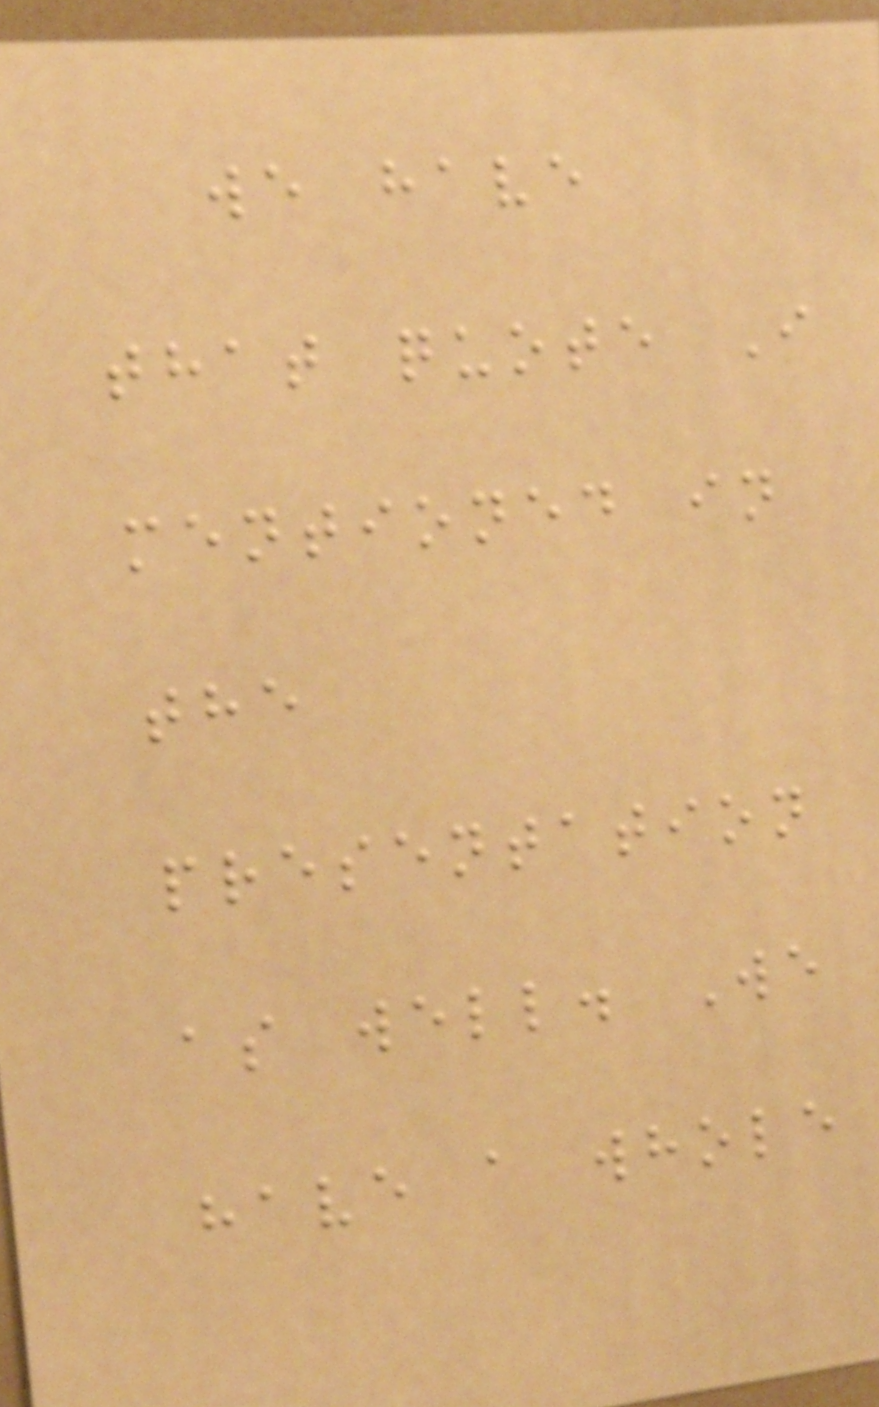we have
that quote I
mentioned in
the
presentation
as well. We
have a whole
